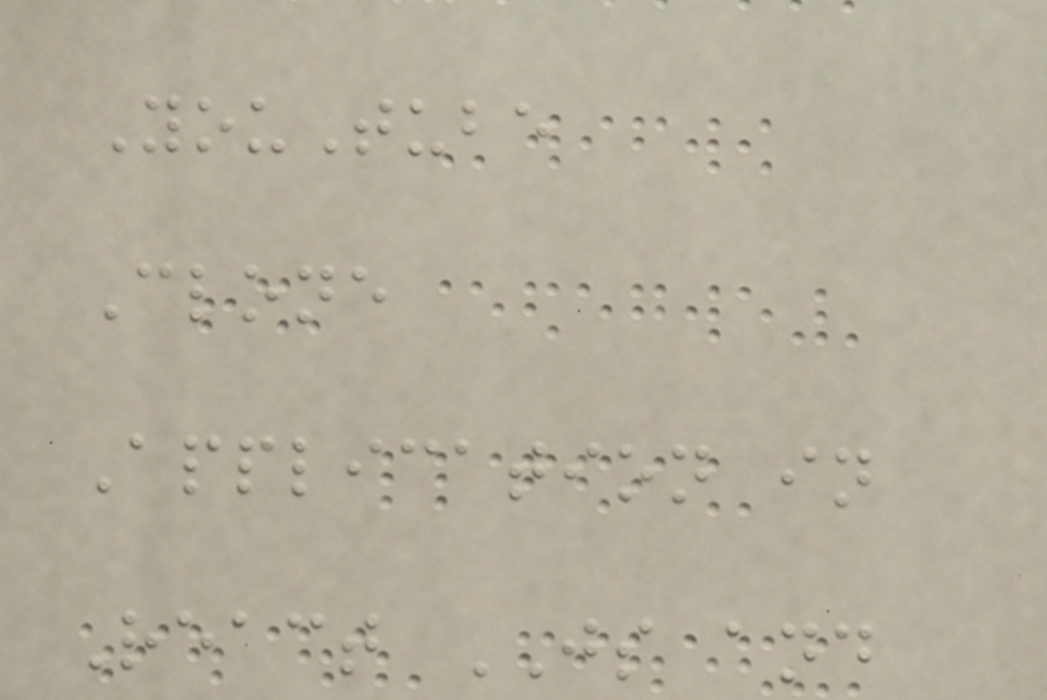YouTube
Clone
Application in
React JS and
